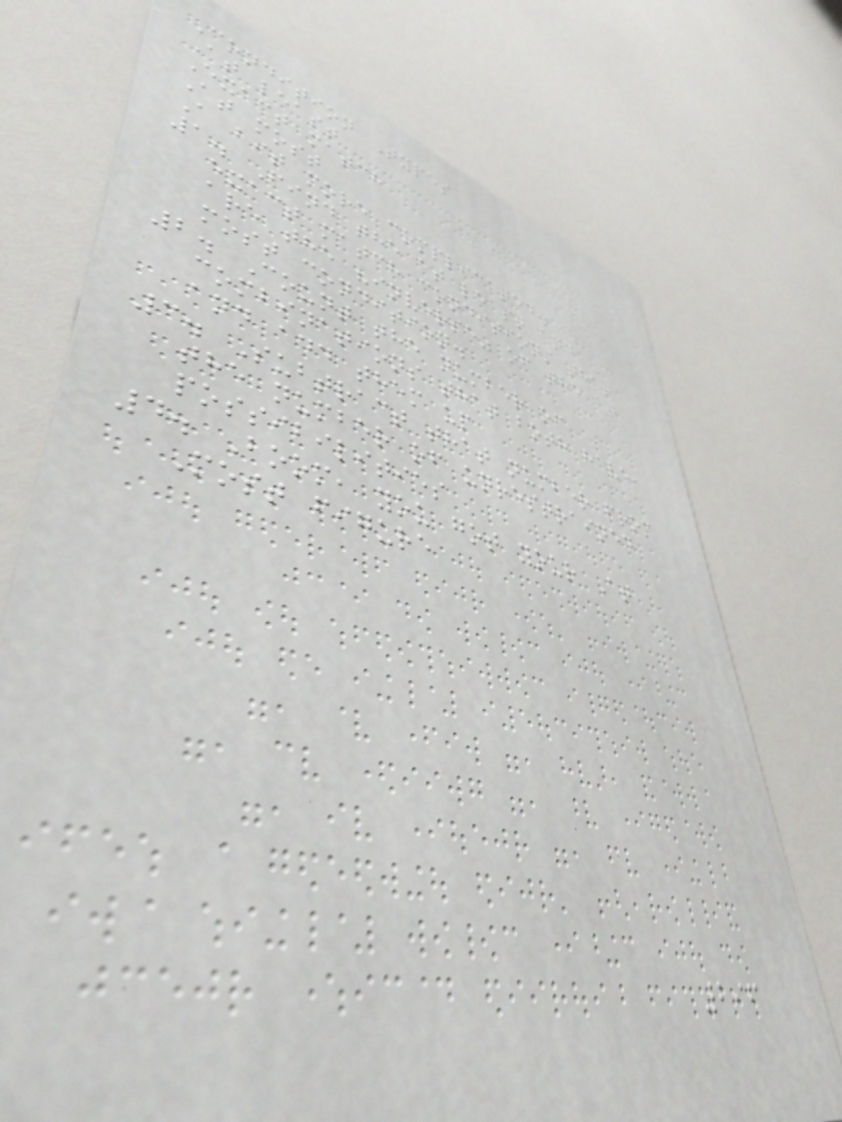Condition Types
At least
Exact match
At most
A bit more complicated.
1. Find the at least and
exact match conditions that
are the "inverse" of the at
most condition.
2. Count the number of
combinations that both have,
and add them up
3. Subtract that number from
the number of unrestrained
possibilities
4. Boom, you got your At
Most figure
296
